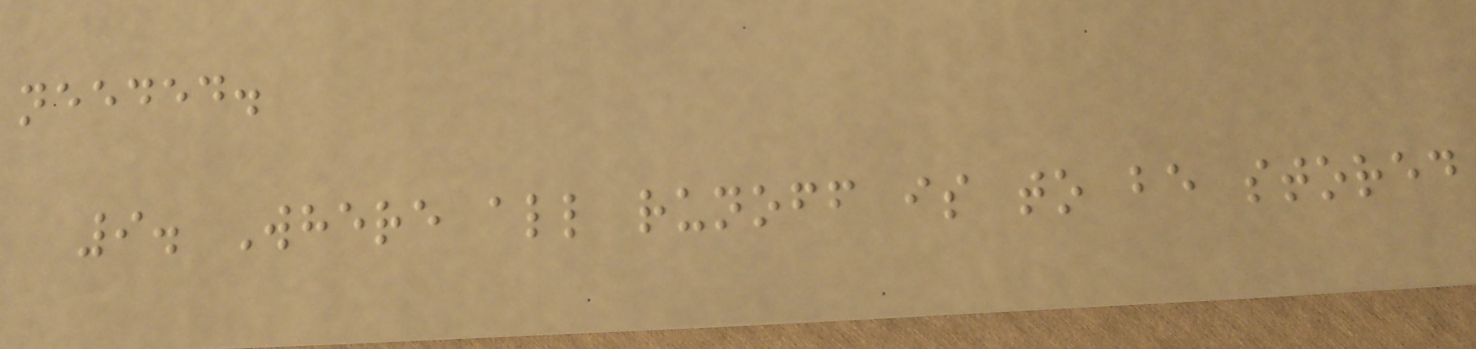needed.
9. Where all runoff is to be stored
